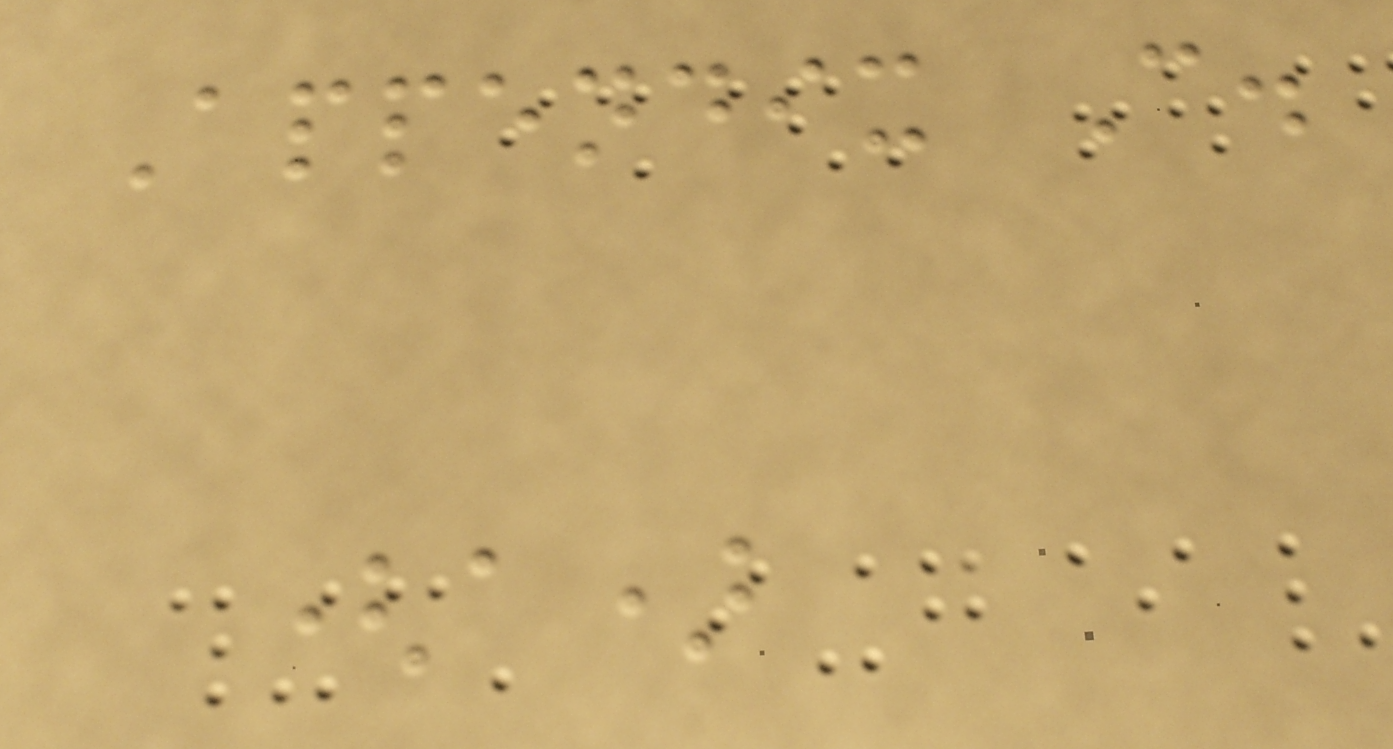Appendix C.
(a)
